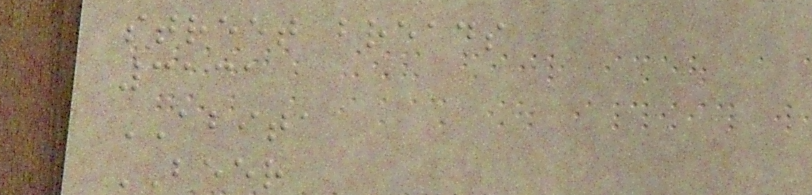street breads
3131
ABITA
BEER
